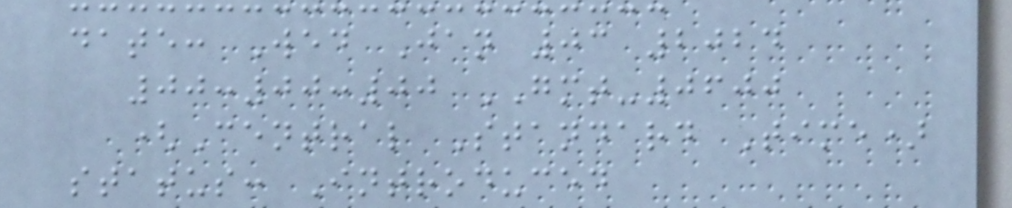date: Wed Jan 03 2024
00:00:00 GMT-0600
(Central Standard Time)
status: Introduced
